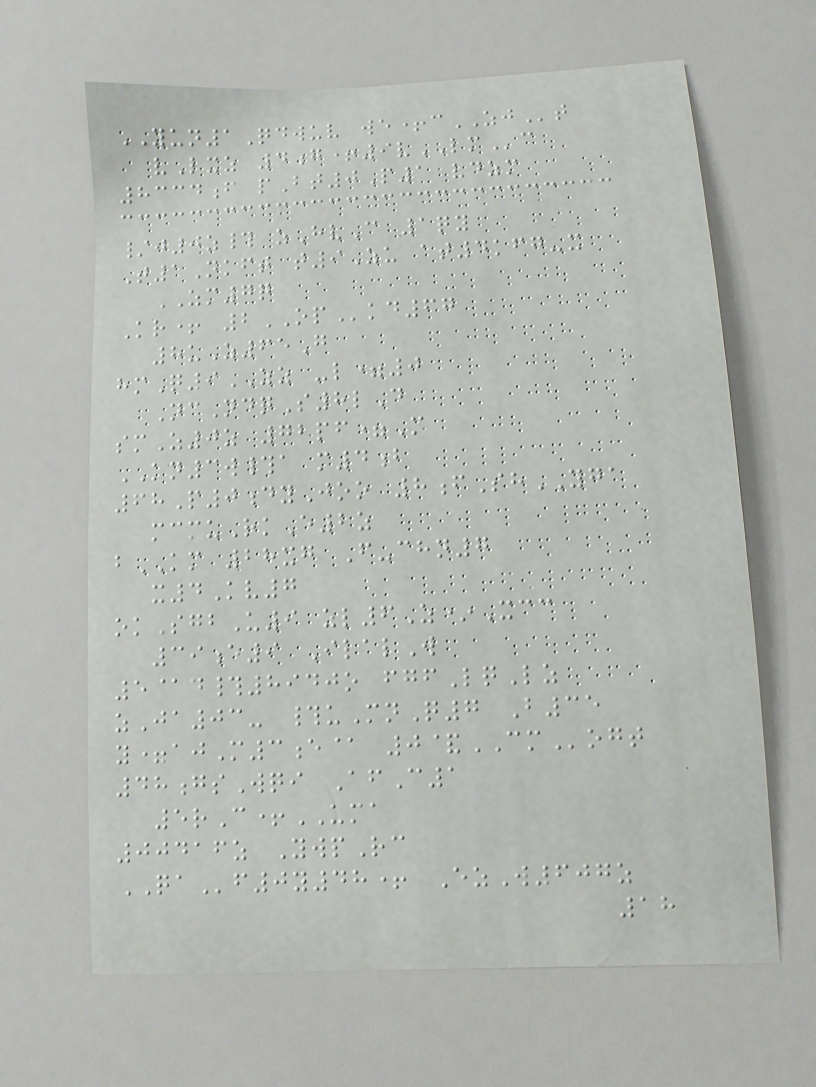YUN1Qdwuv we+cZJt
vLxz 4g+9vLMc
8334f pBt0P1 vdzm
/j0z# zHvC 1qy
T1Nkft t9Zu at4kfg-x
ZM7q
Kr+ 2OPkd67
8uZ65G
hmQ9ZZ -l=0
NcNdqS8lD
smZ0z 72pf=M
KN3w#a m4b
68P0dyJoo 8fShYGA
mcmuRkE2z
bKM 28xg F-chn7
x4Kv7
okSgbU9 zl6Z*Xcc
39e9 IlalW
5@d#8940o fgfLqLz
zJa03- #uMnQ7 B35
y=ajM3e@ 0&CMogt
48gsWqi AfC1
5rC+UMA
00416z YwpRc
QAf0y48+ EzW607z
18
